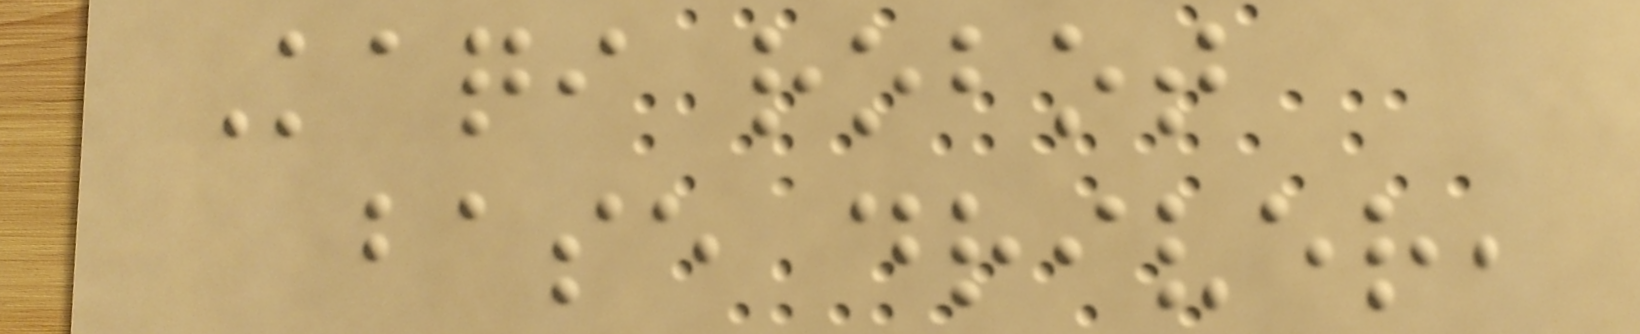Kaqi robot
base driver,
